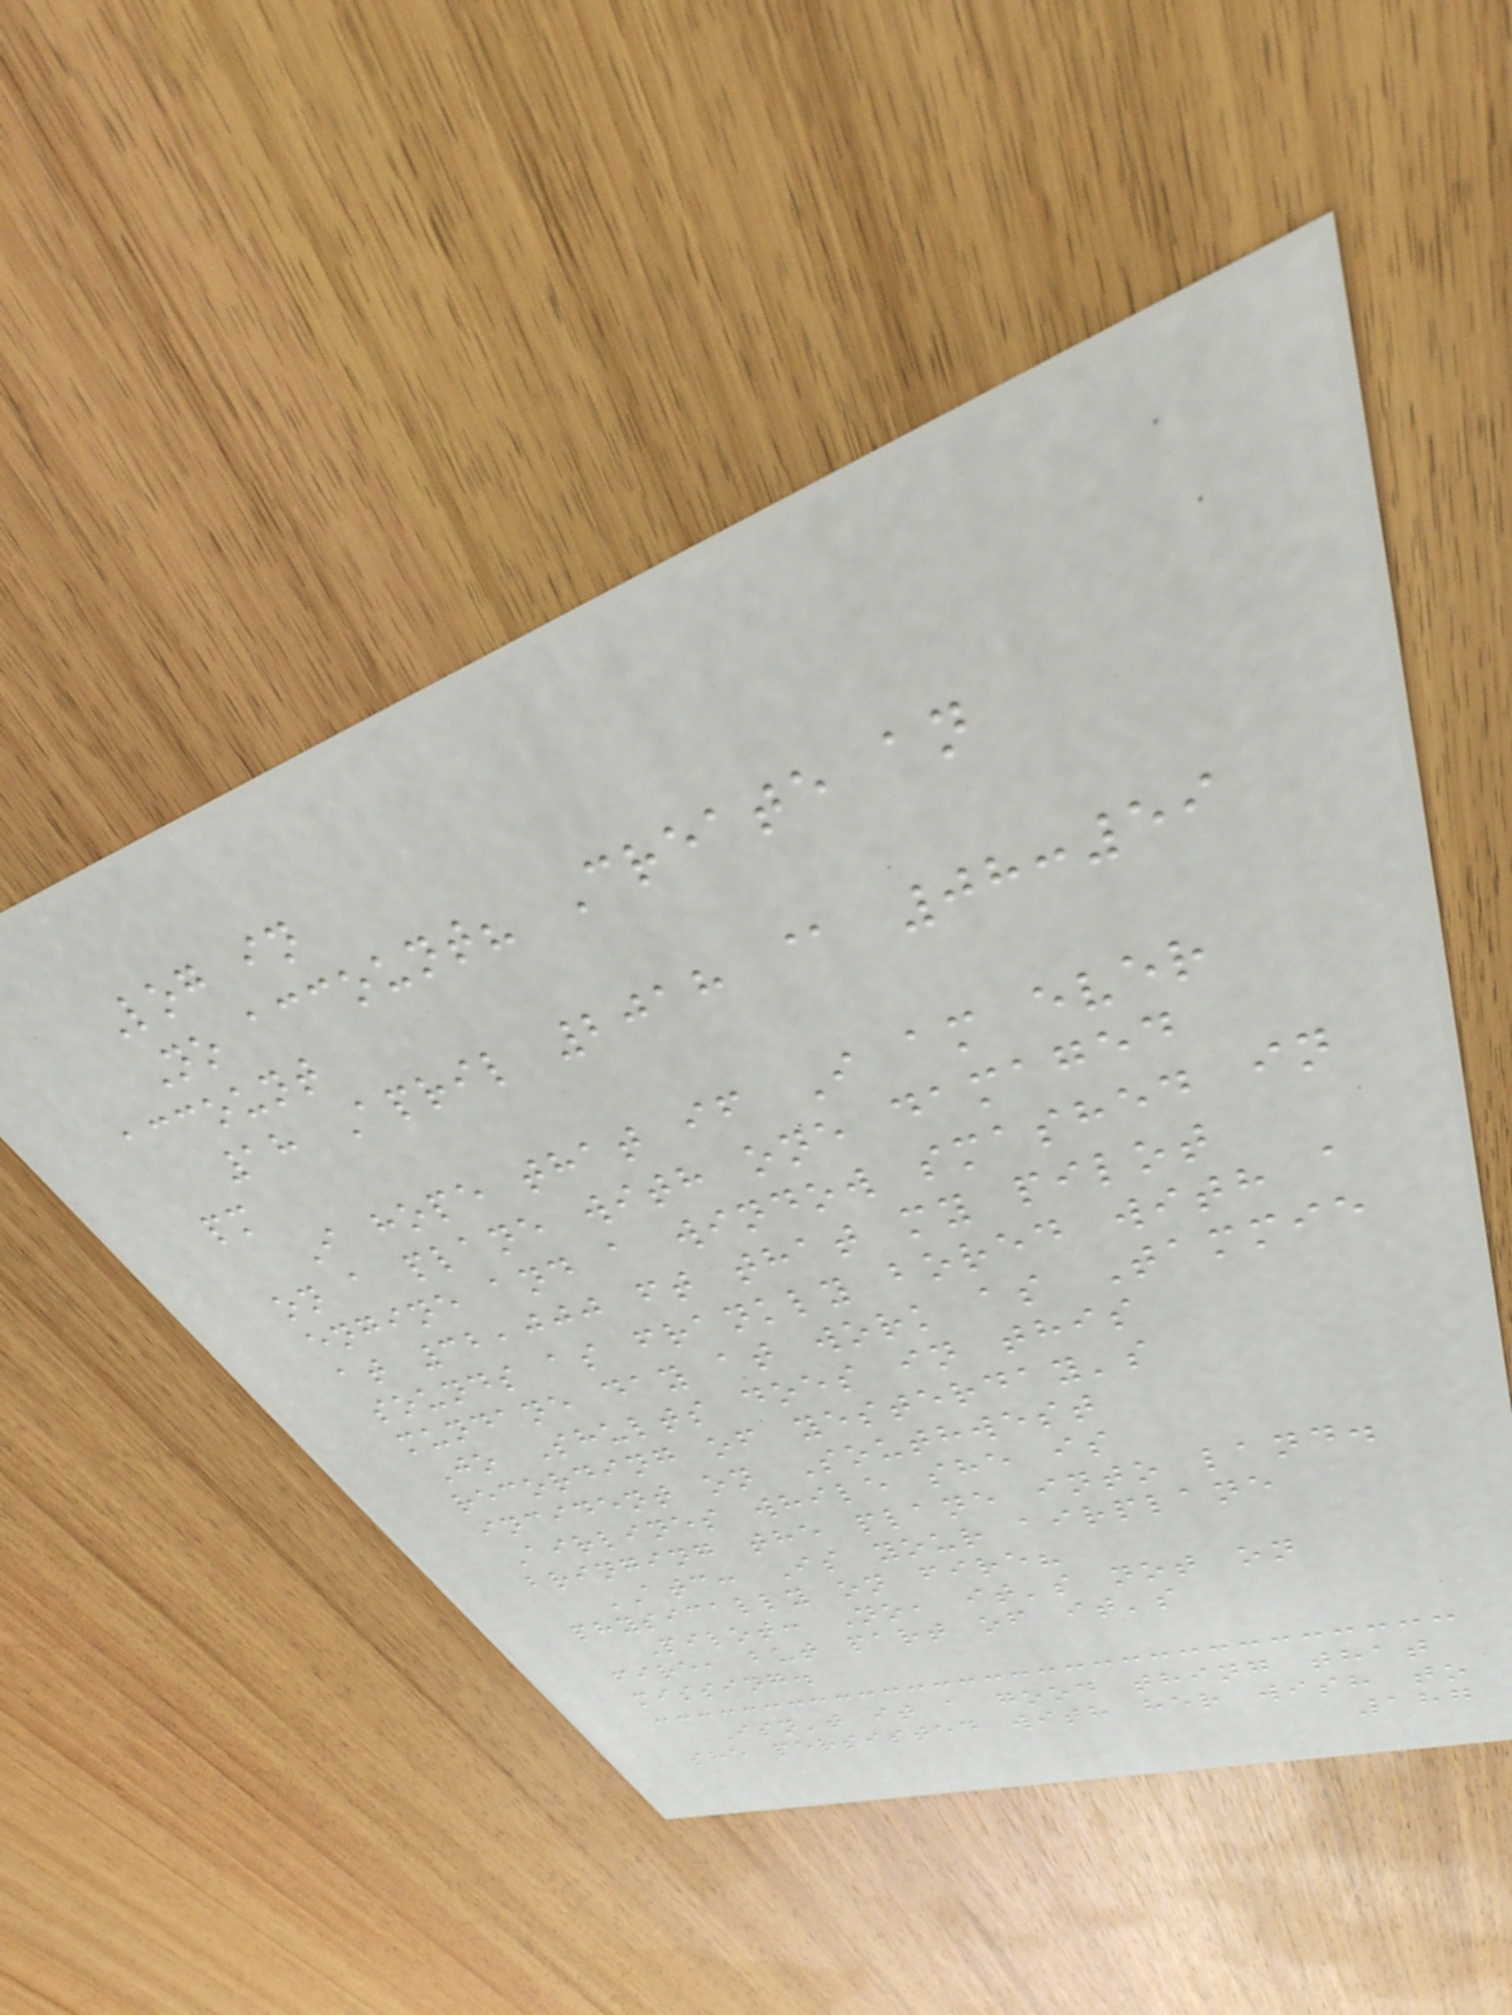Log in
No account? Create an
account
18 April 2018 @ 08:59
pm
I hope that if I am ever
on a plane with one damaged
engine and a window smashed in
at 32,000 ft that my pilot
sounds as frankly bored with a
mundane day at work as Tammie
Jo Shults does in this
recording of yesterday's
incident on Southwest
Airlines while she is
bringing the plane into land.
ATC: Is your airplane
physically on fire?
Pilot: No, it's not on
fire, but part of it's
missing.
Isn't it a good thing that
she persisted with her wish to
187
